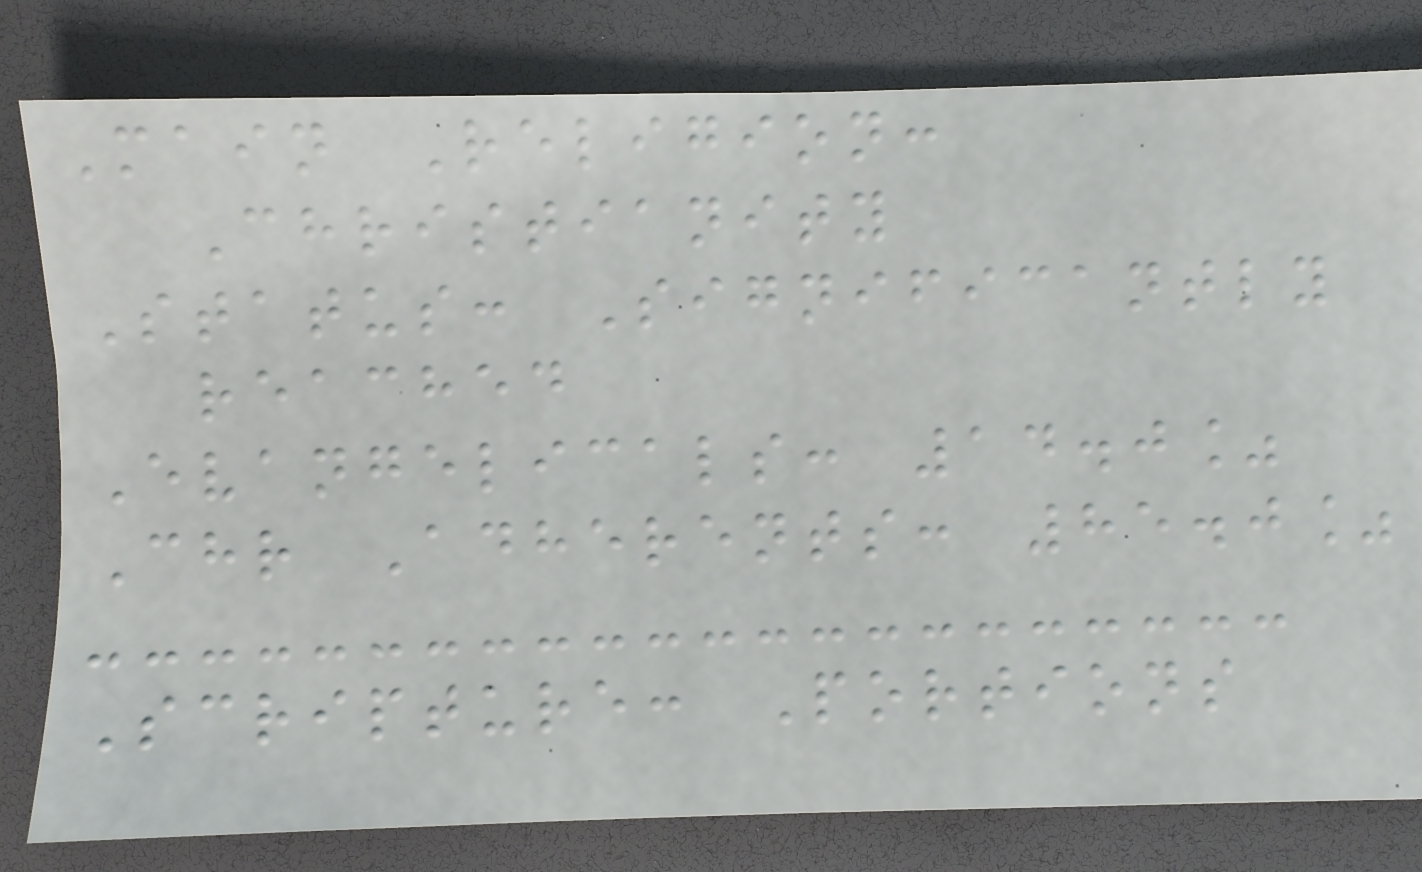Main Religion:
Christianity
Status: Significantly
reached
Evangelicals: 14.0%
Chr Adherents: 85.0%
Scripture: Portions
